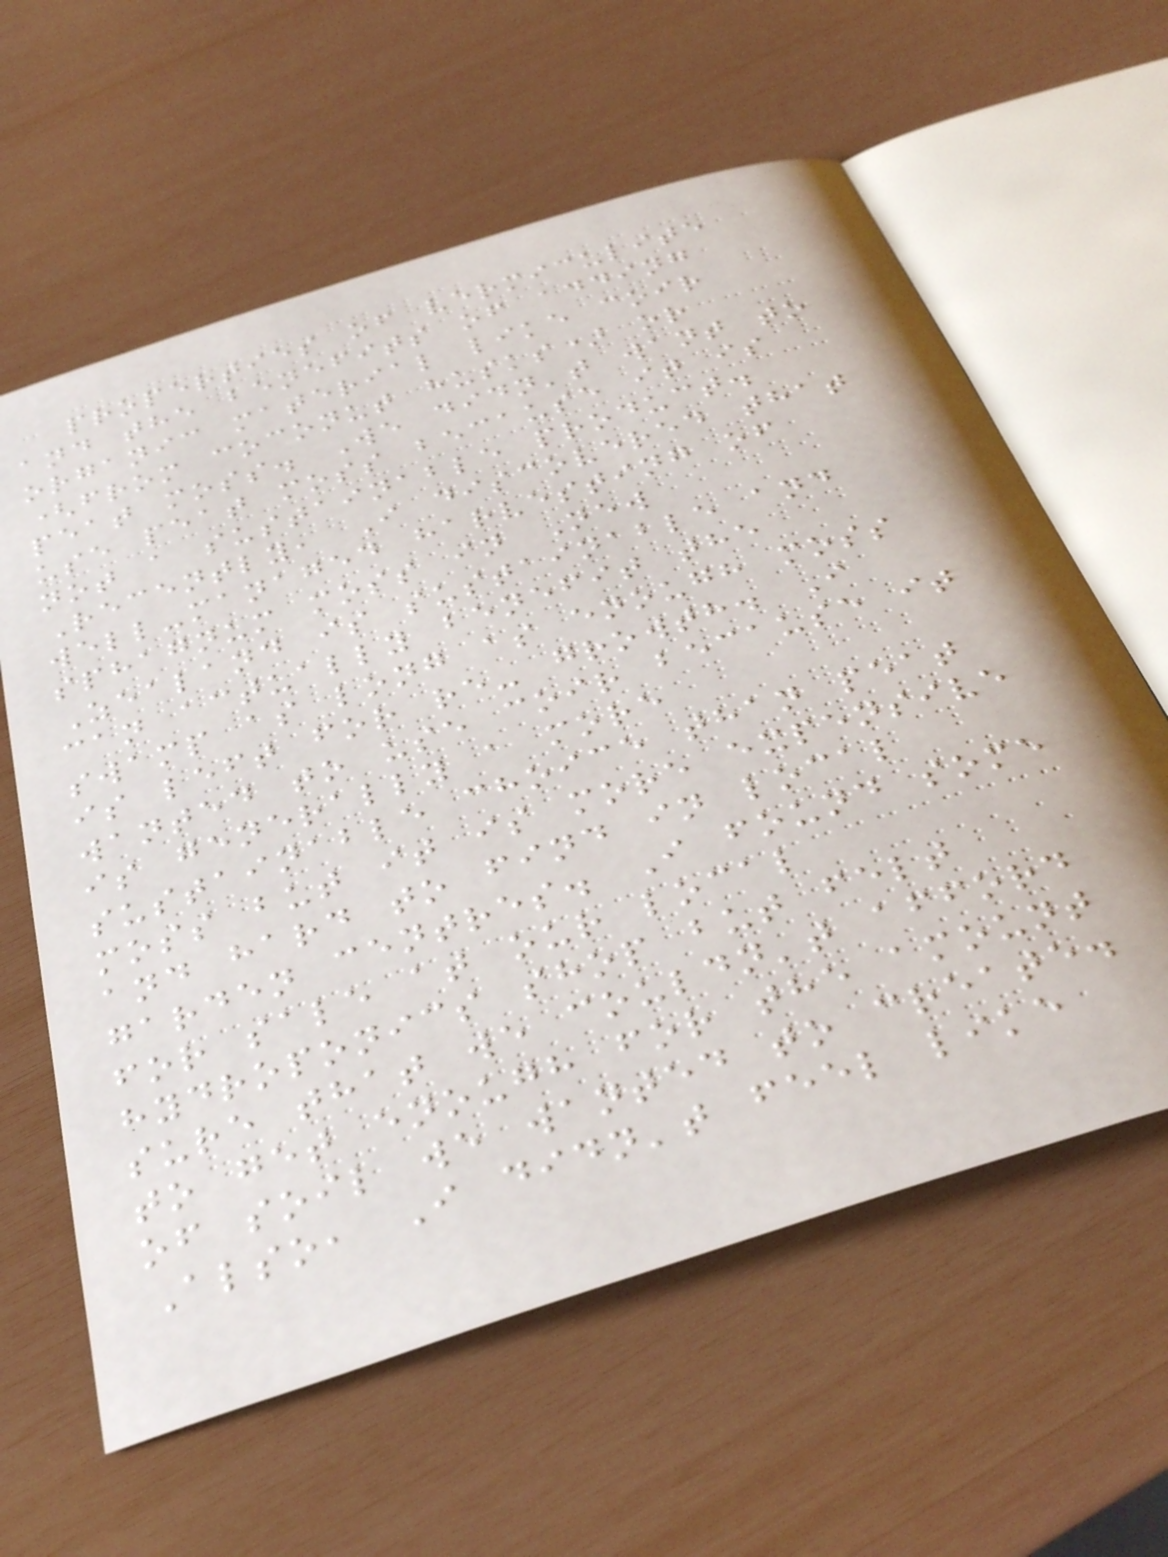properties of vermiculite
and the benefits of adding
organic material like coir
(from coconut husks) or
peat moss. We didn't want to
use peat moss because it is
not a sustainable product.
Recently, I discovered that
well-managed harvesting of
sphagnum moss in New
Zealand is sustainable and
can actually benefit the
swamp as long as enough moss
is left for re- growth. I
wanted to use coir because it
is generally a more
sustainable choice than peat
moss but it is more expensive
and hard to find in local
garden centres. I found some
for sale at our local
hydroponics shop but felt
sure that we couldn't afford
to get enough for the amount
of soil we wanted to create.
Also, I didn't feel like
